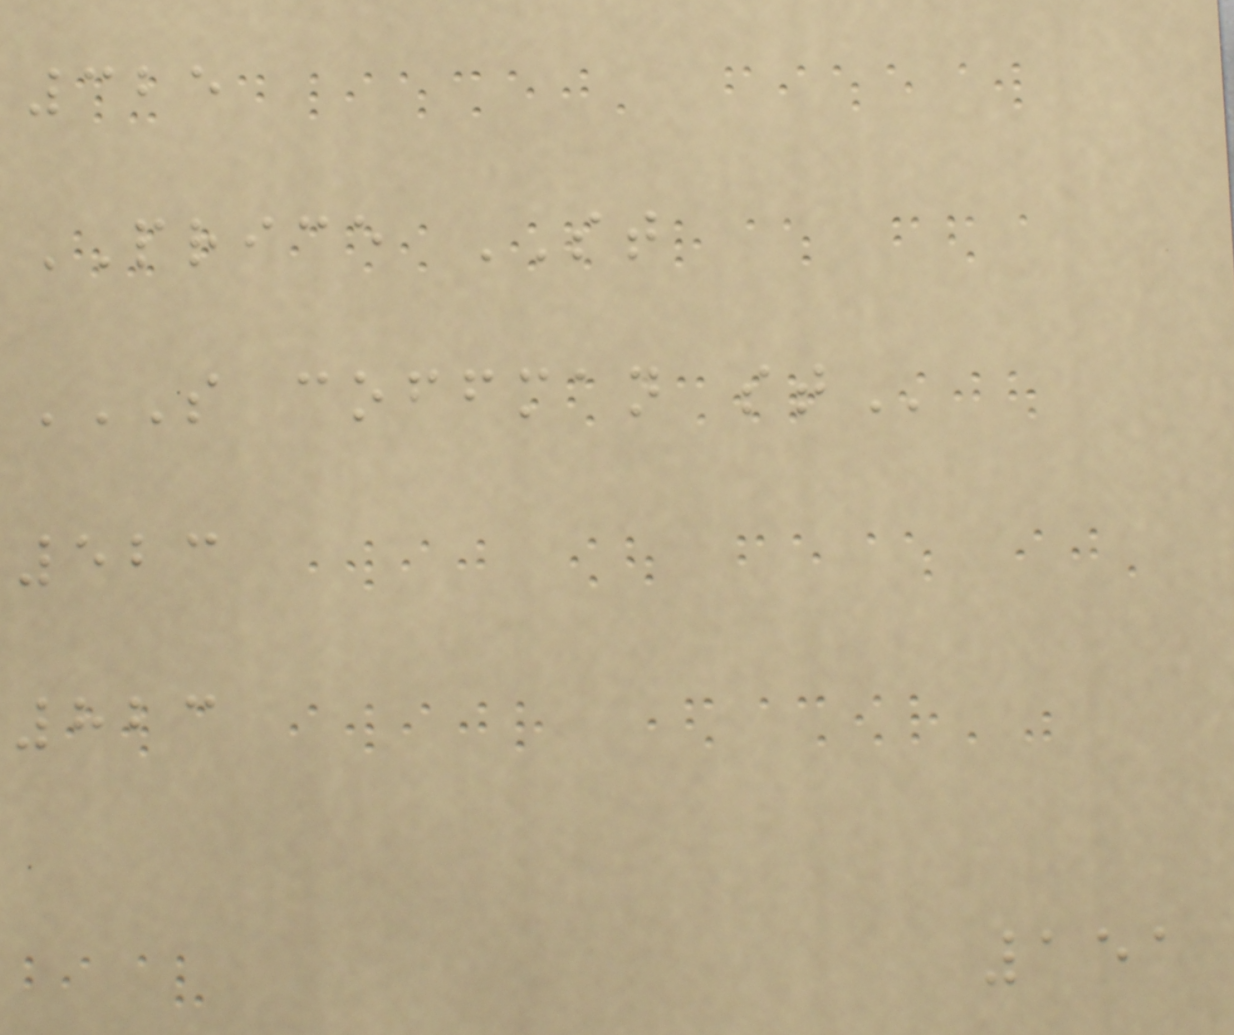325
PRICE ST
S COFFMAN ST
523
823
151
